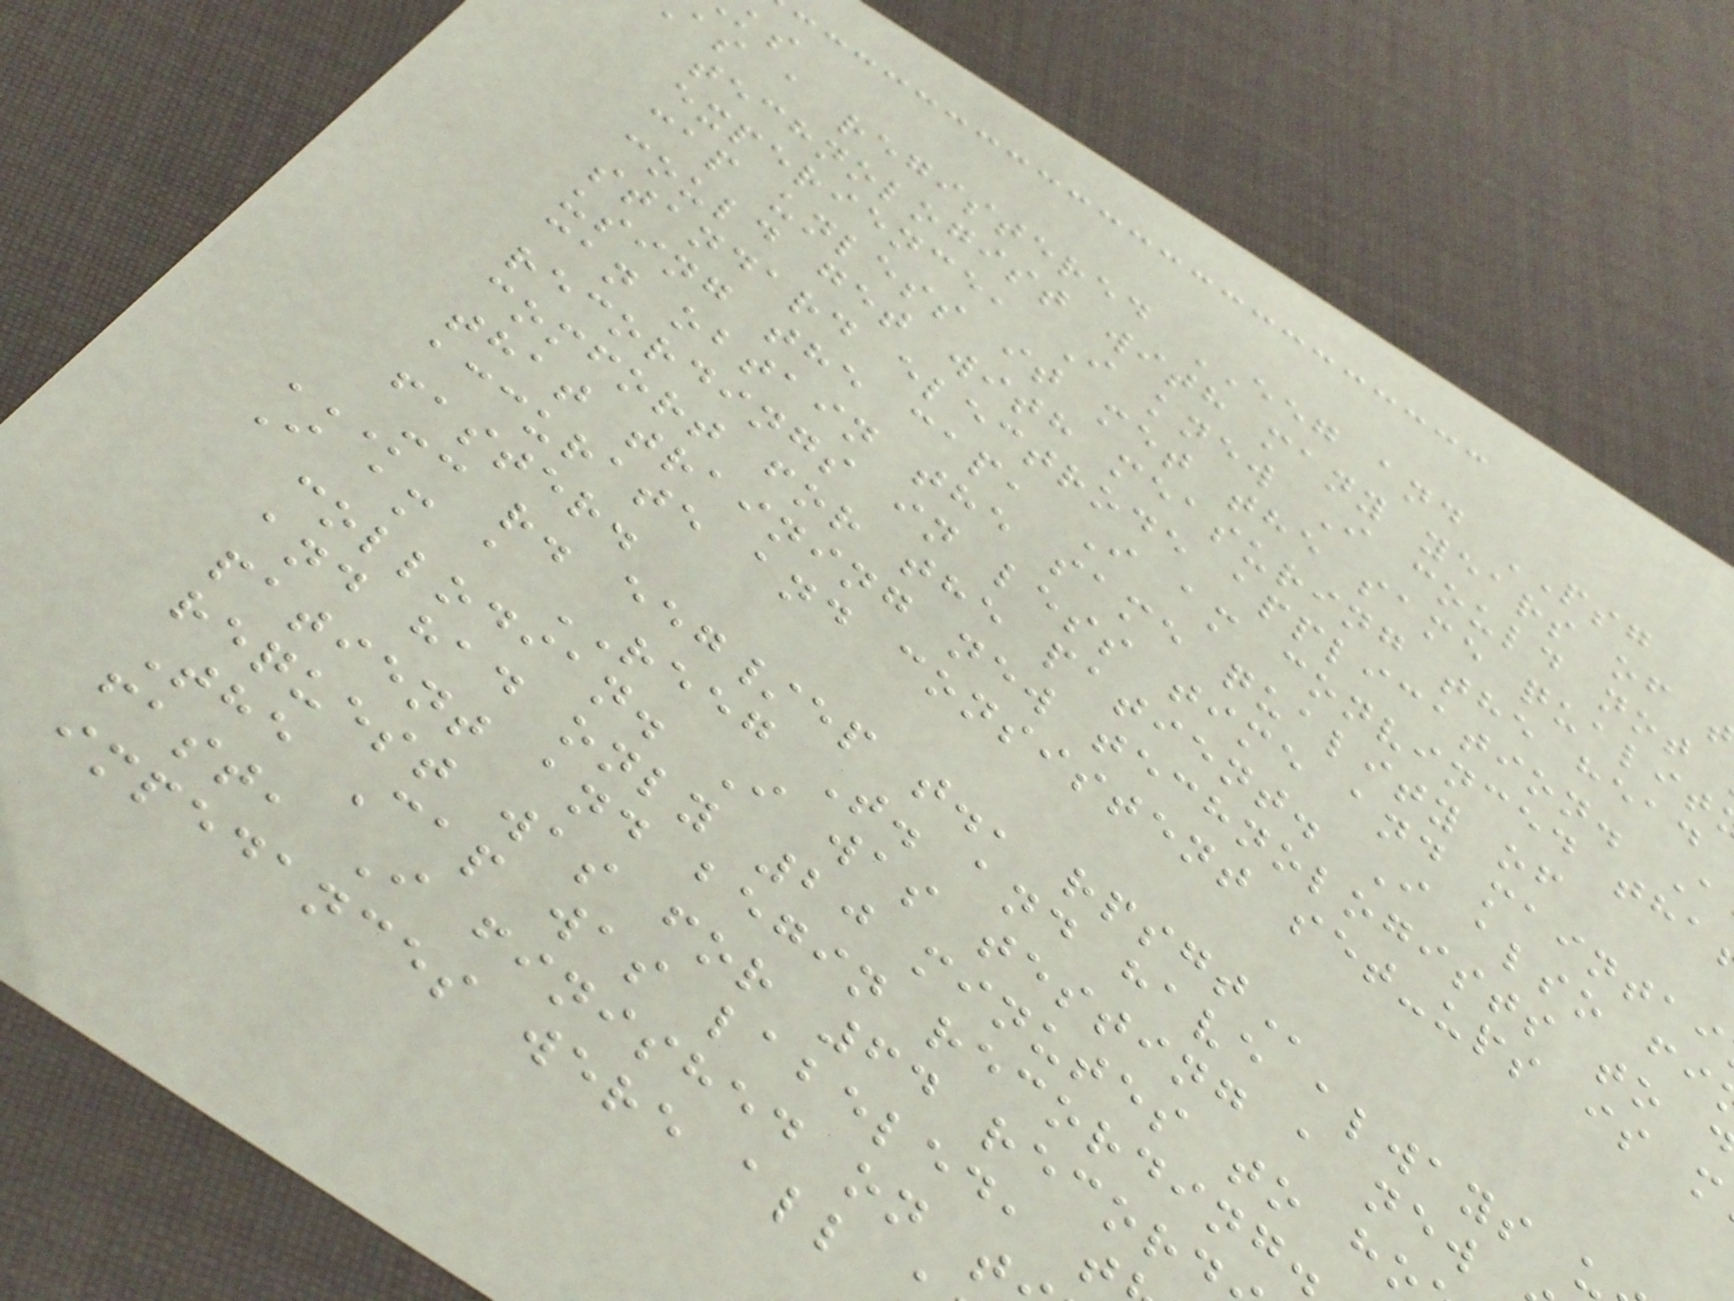as a registered EEG and PSG
technologist with many years of
experience, I knew I could not
cap unless it met the same qualit
could get with measuring the head
standard electrode application. A
using the cap, I am convinced tha
can obtain the same quality of
recordings in less time and maintai
comfort for the patient. I also fi
that training new technologists to
accurate and consistent set-ups is m
faster.
MC R. EEG/EP T., RPSGT
I am a REEG T. and have always
collodian. I was testing a new
and had only 20 minutes to ho
patient and begin recording.
request was for 64 record
The Cap was labeled, t
fast, I finished on t
impedances were all
